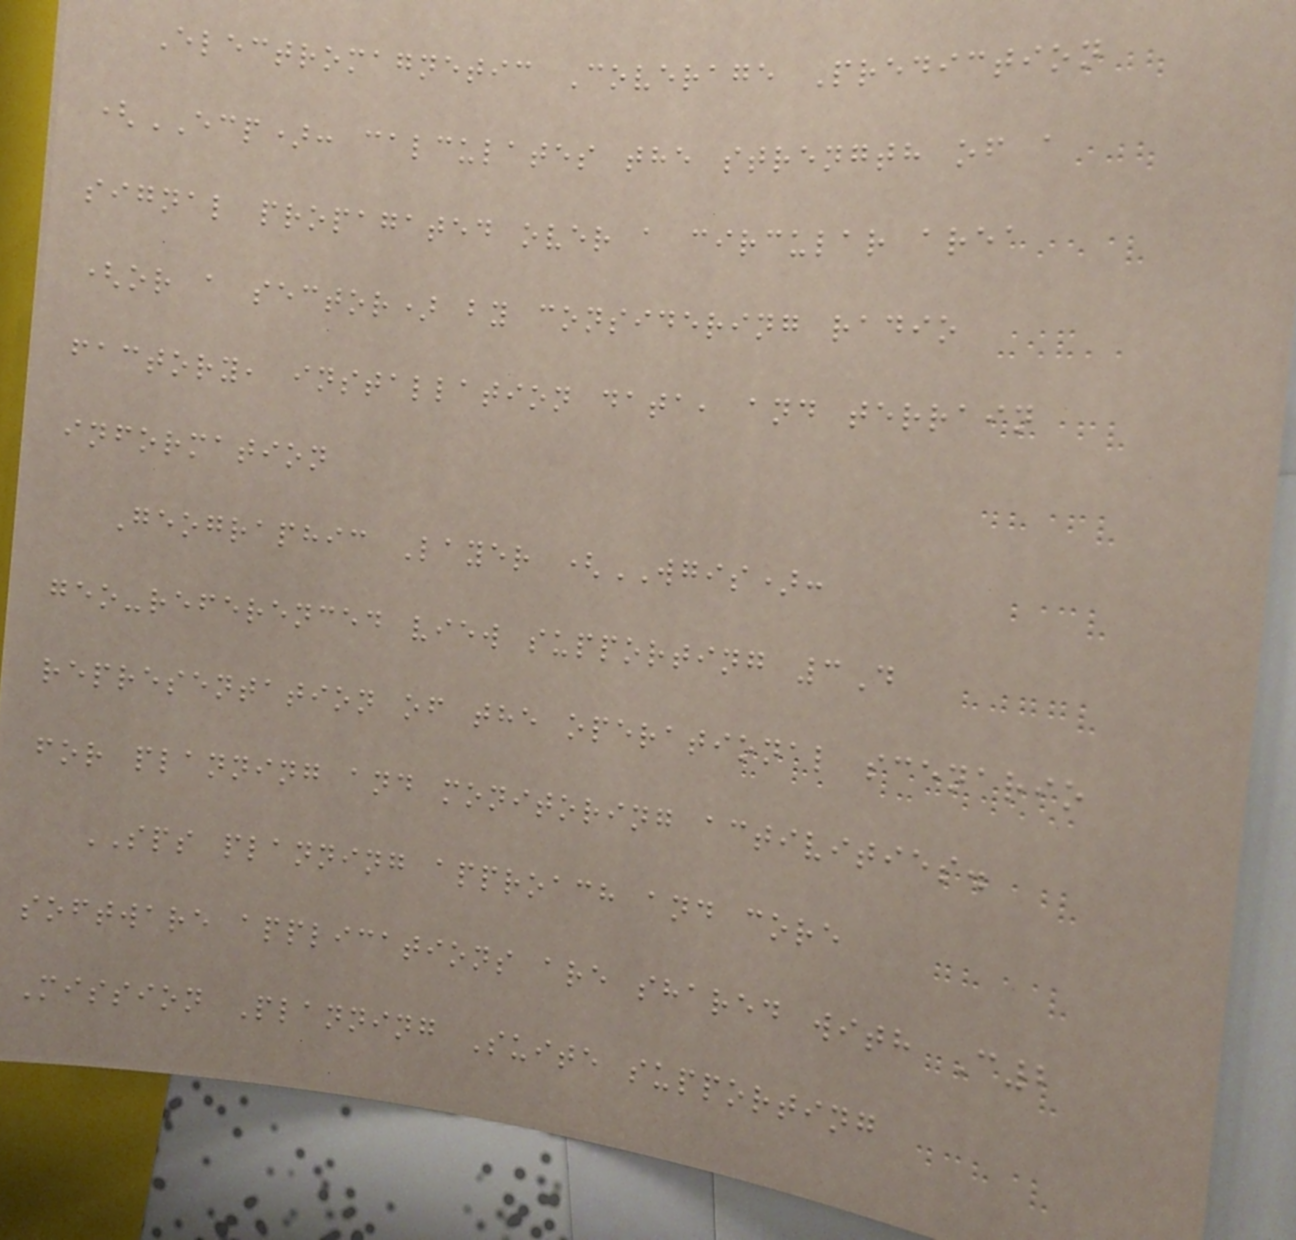Electromagnetic Coverage Prediction
(ECP): calculates the strength of a
signal propagated over a circular area
(or a sector) by considering radio
factory, installation data, and terrain
information
Geographic Layer (WGIS):
geo-referenced view supporting 3D
representation of the operational scenario
for planning and monitoring activities.
SPS planning approach and core
software applications are shared with C2
Mission Planning Suite supporting
